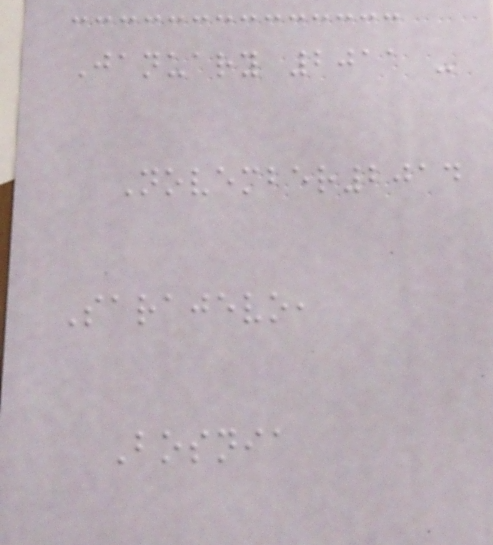January 2011 -
November2014
Sarajevo,
Bosnia
